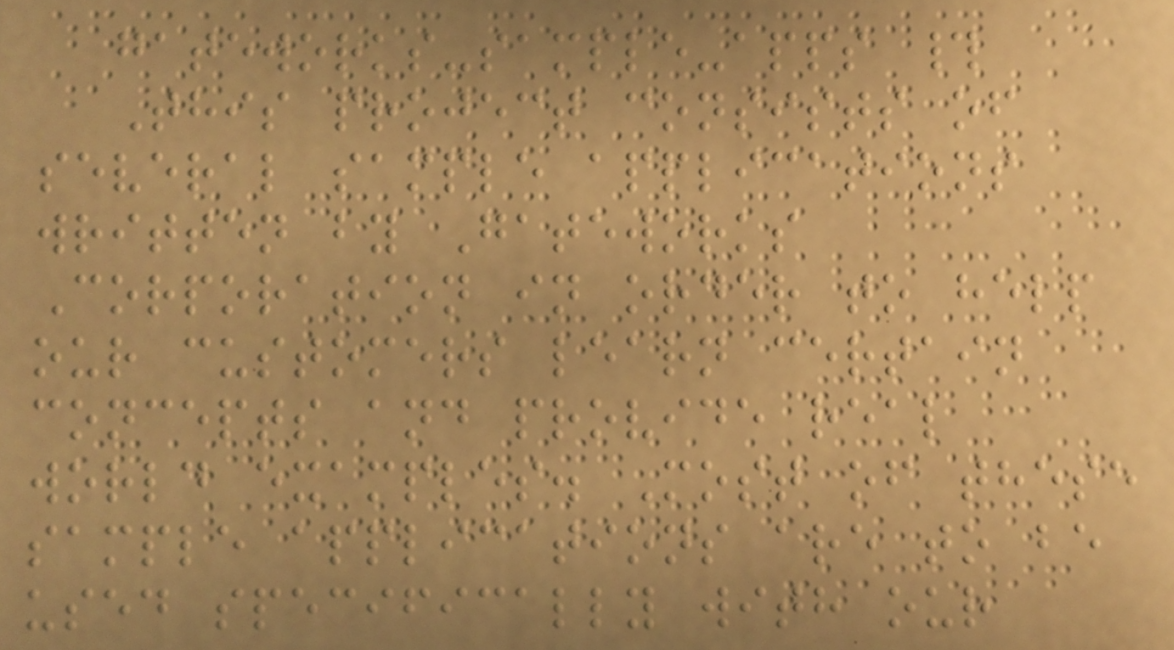gateworks-sample-apps #
This project consists of
several sample applications
written by Gateworks
Corporation in order to help
our customers learn certain
concepts and provide real
world examples. Most of these
sample applications are to be
used specifically with our
